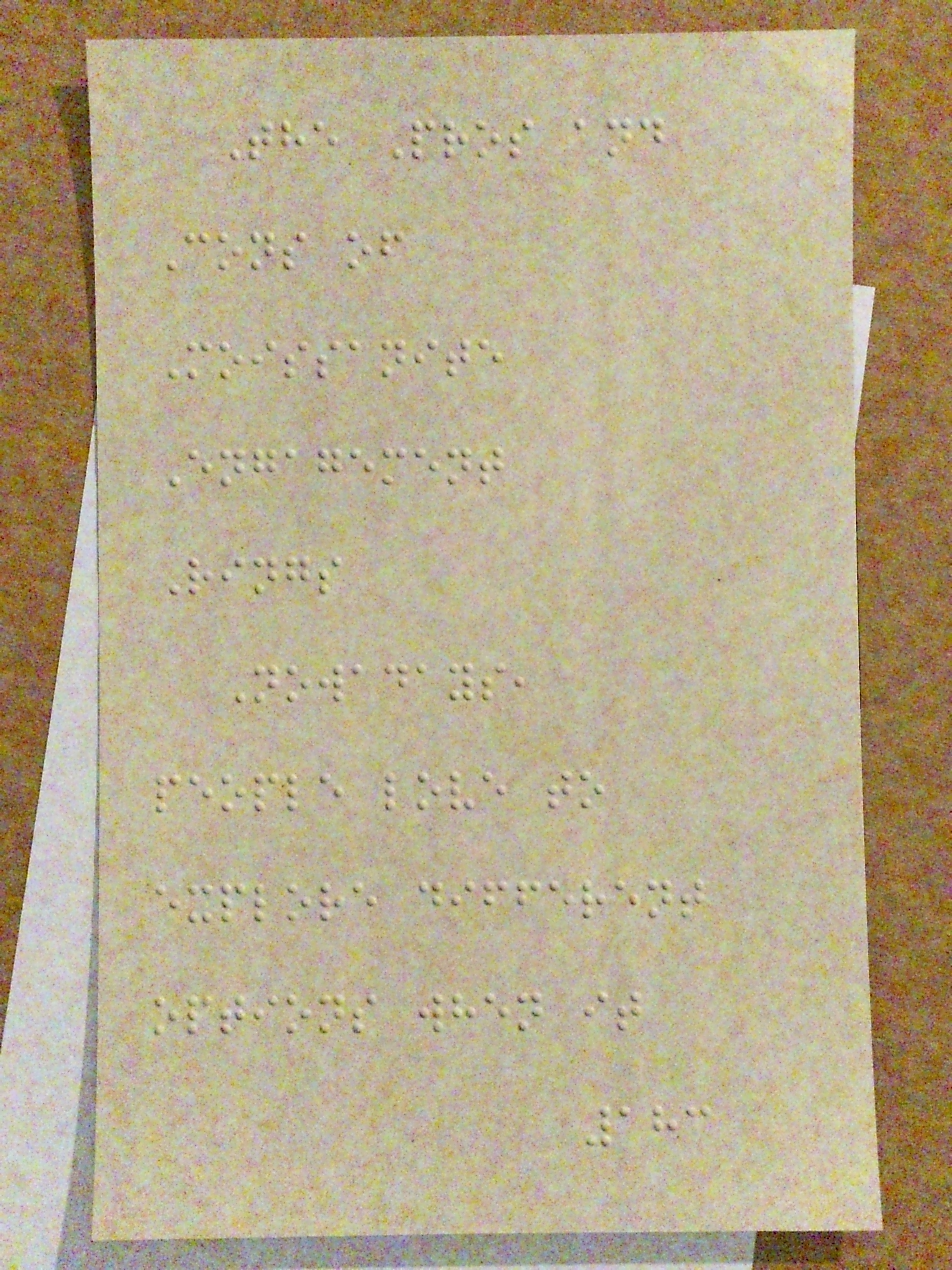The Pros and
Cons of
Moissanite
Engagement
Rings
Nowadays,
people love to
explore different
options when it
183
